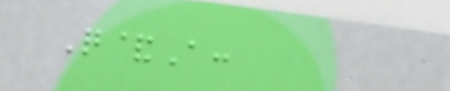Q&A:
